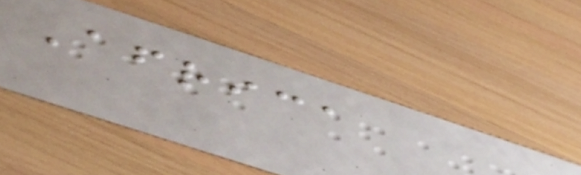Africa
